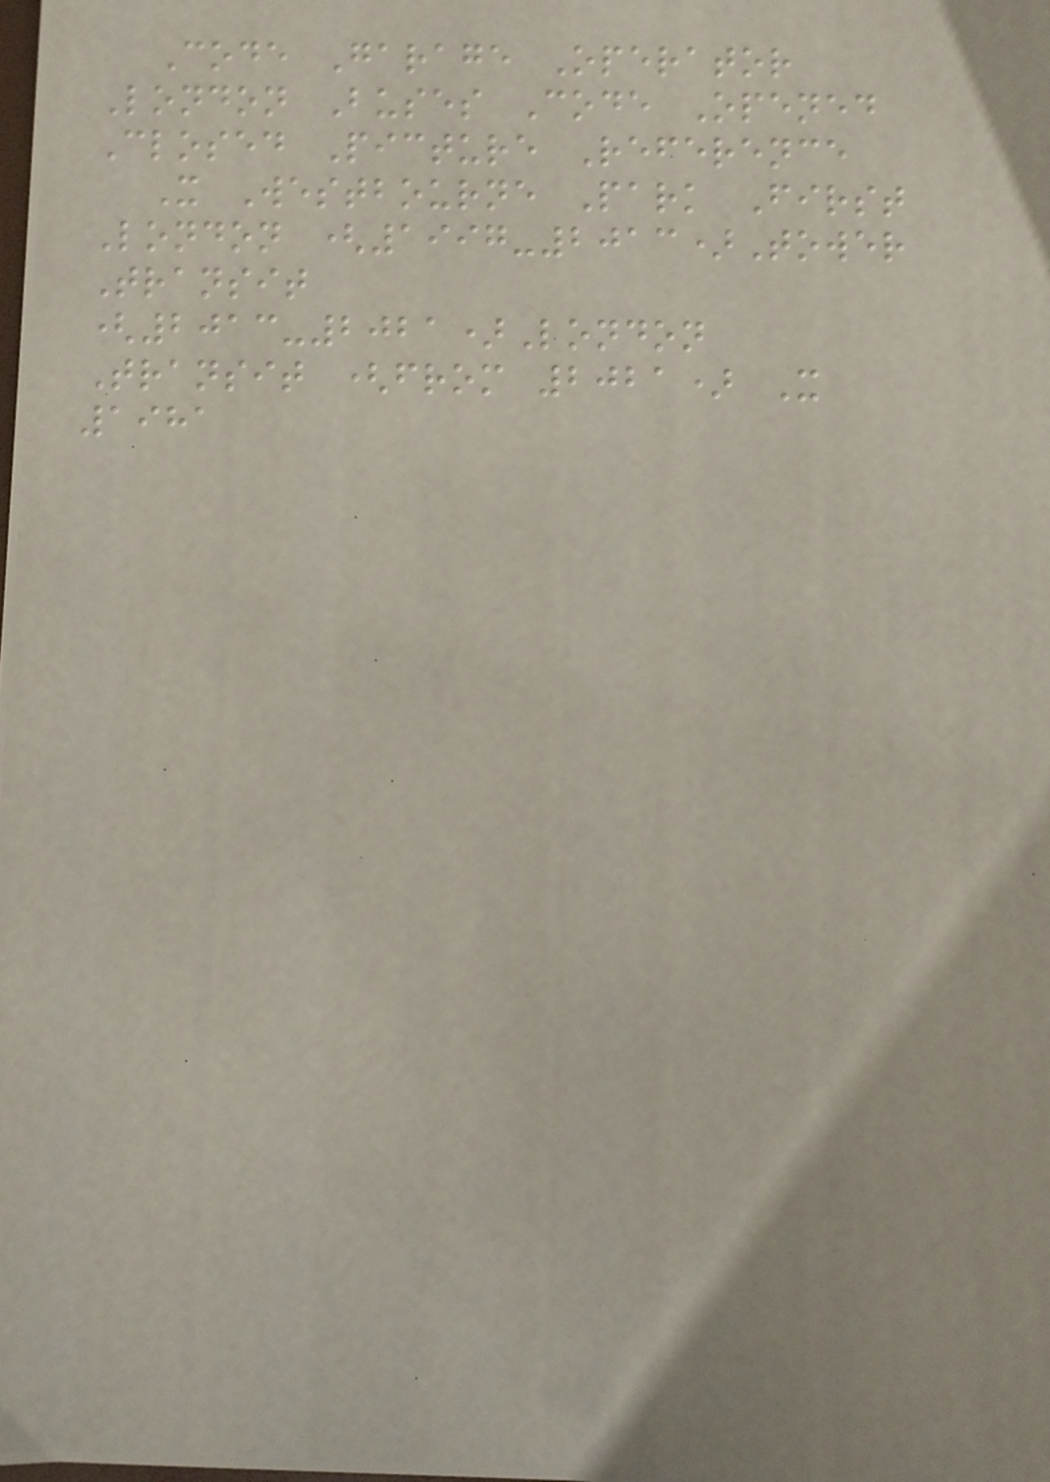Code Garage Operator
London Buses Code Opened
Closed Picture Reference
X Westbourne Park First
London (1997-2013)Tower
Transit
(2013-2021)London
Transit (from 2021) X
1981
